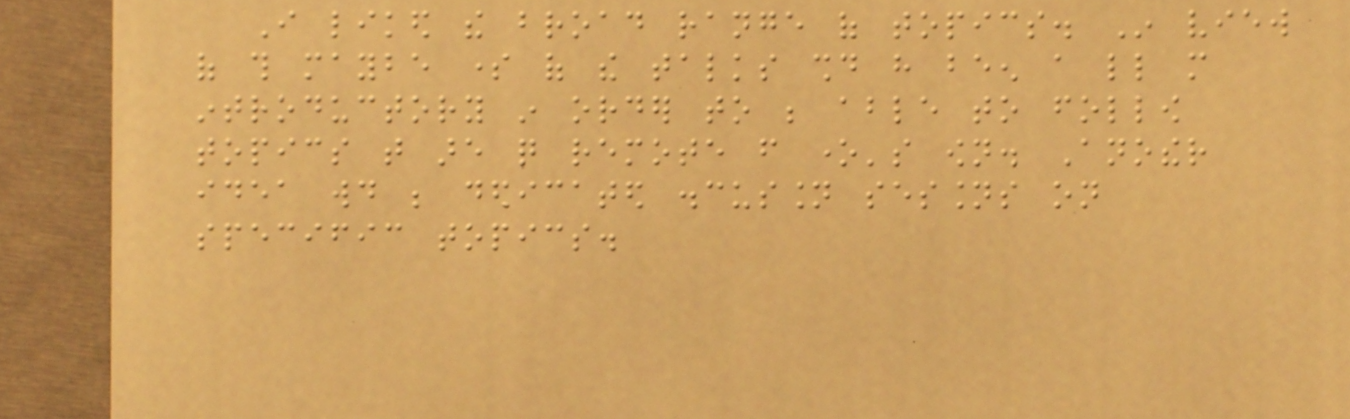I liked the broad range of topics. In view
of this maybe some of the talks should have been a little more
introductory in order to be able to follow
topics that are quite remote from one's own. Another
idea would be dedicated discussion sessions on
specific topics.
